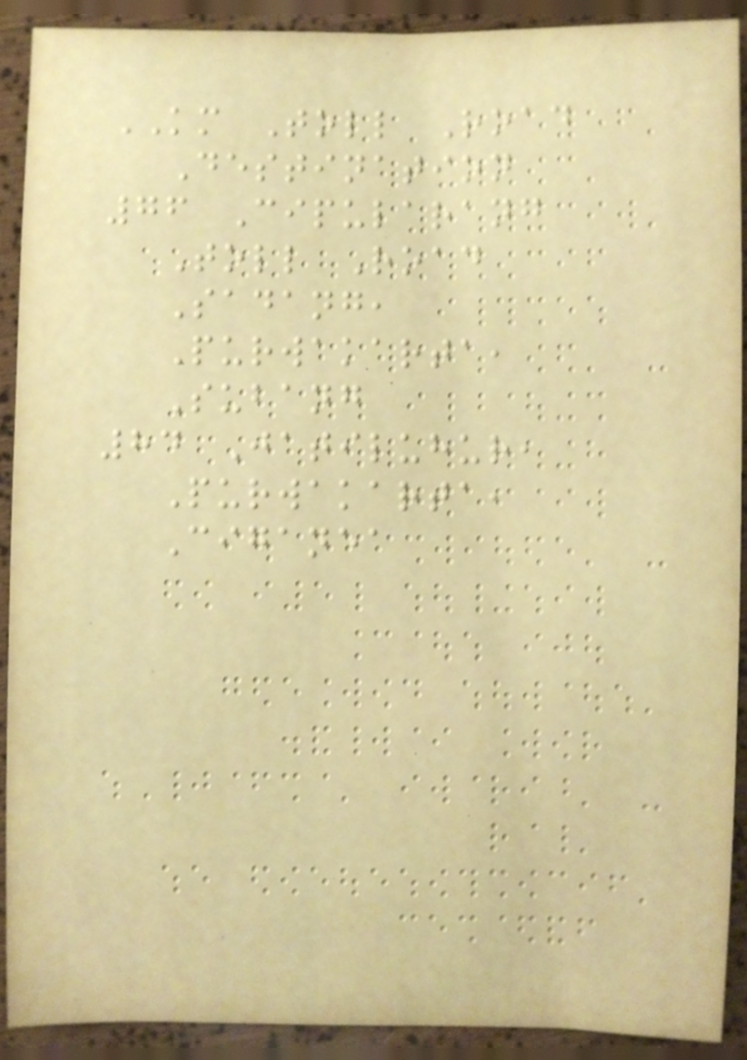KM Toll Road
Destination
76 Cipularang
Toll Road
Sadang,
Purwakarta,
Subang
84 Jatiluhur,
Purwakarta,
Ciganea
